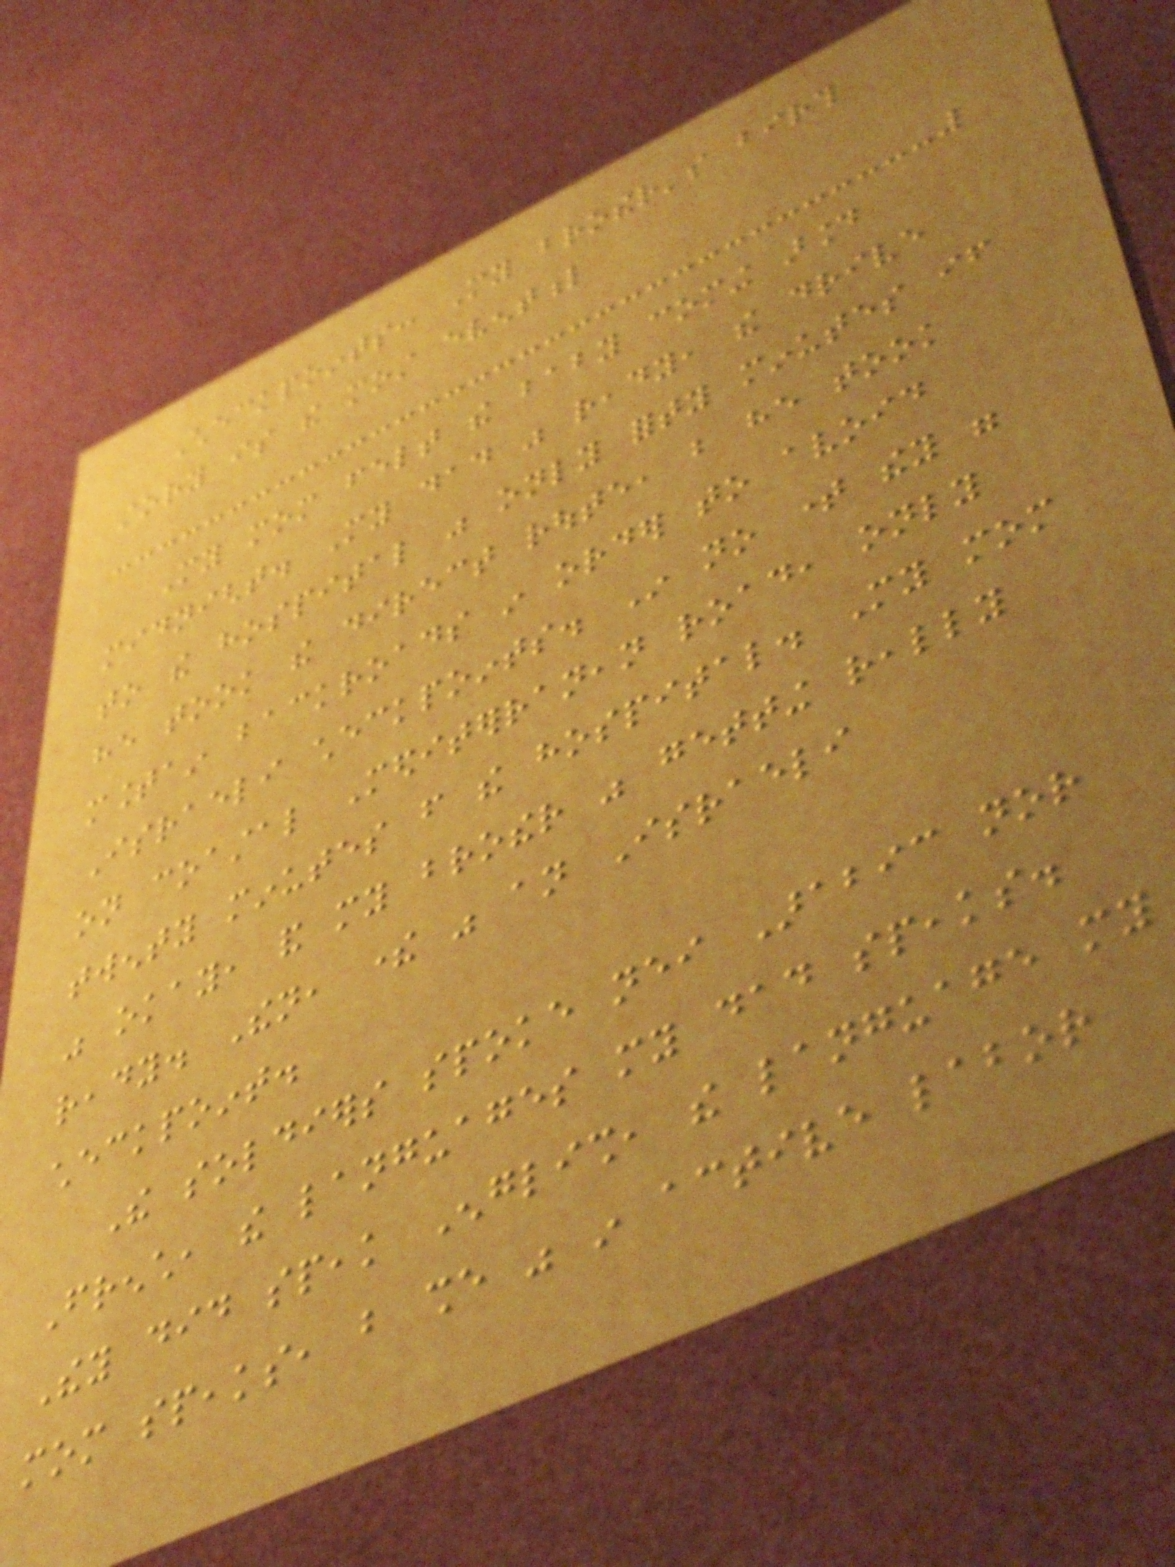Checkpoints: My brother's birth
story is the most eventful
My mom felt the baby coming around
midnight. My dad was ready, the drive
to the hospital was only forty minutes if
he took the direct route, but he took
mountain backroads in order to avoid
Israeli checkpoints. In no time they were
on coastal Mediterranean road, only
twenty minutes from the hospital. My mom
was okay, and my brother was getting really
ready. Then, there was an Israeli
checkpoint.
The soldiers spoke neither Arabic nor
French, the languages my dad speaks.
They did speak English, the language my
mom speaks, but she was in active labor
